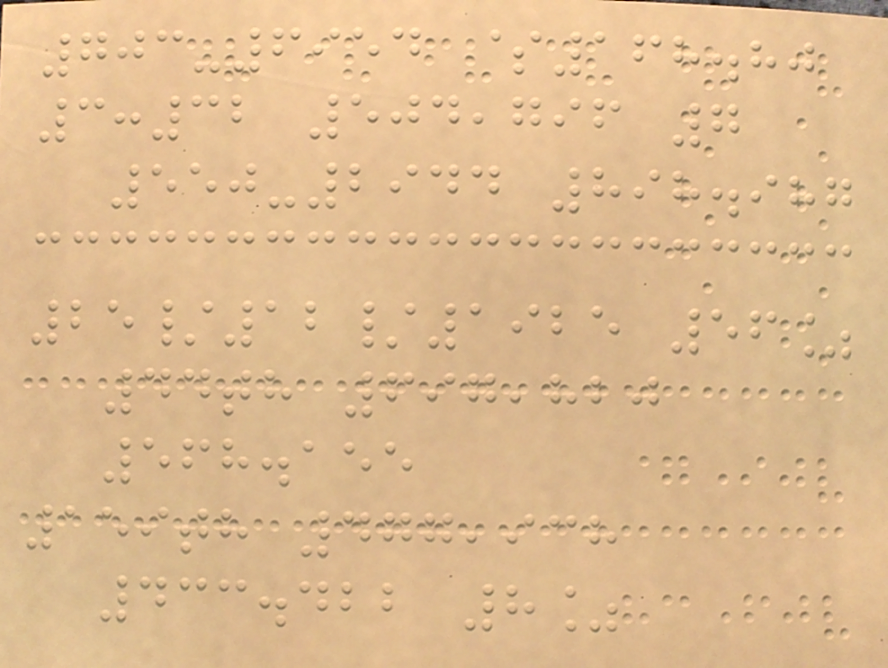703-6954 $168.80
3:32 504,796 7
550-2944 898.987
25/12/1925 56%
44th 697,820
568.155
159th 477,938
433.422 8%
